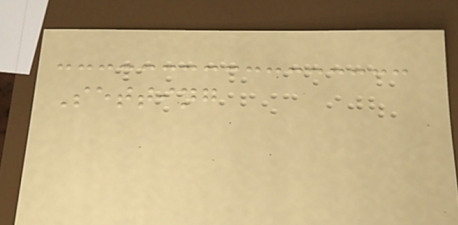Setting
